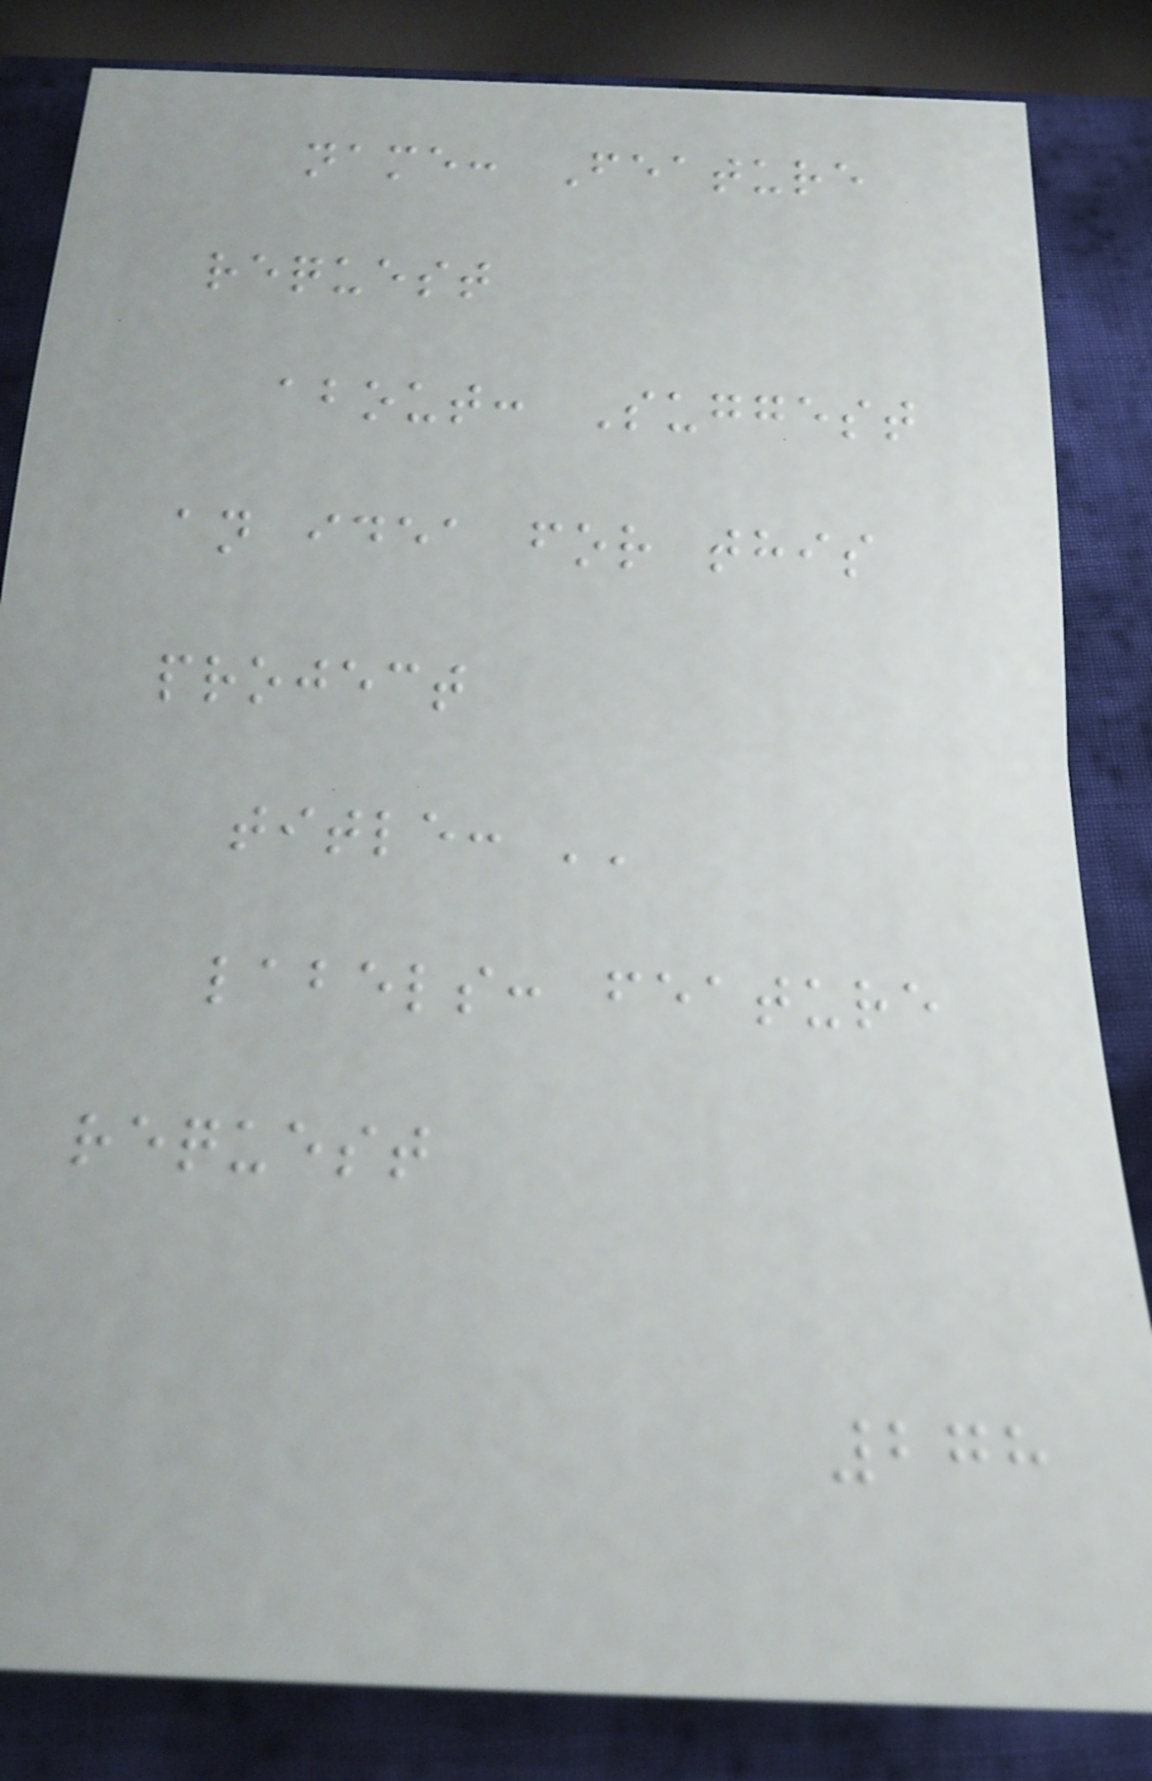name: Feature
request
about: Suggest
an idea for this
project
title: ''
labels: feature
request
278
